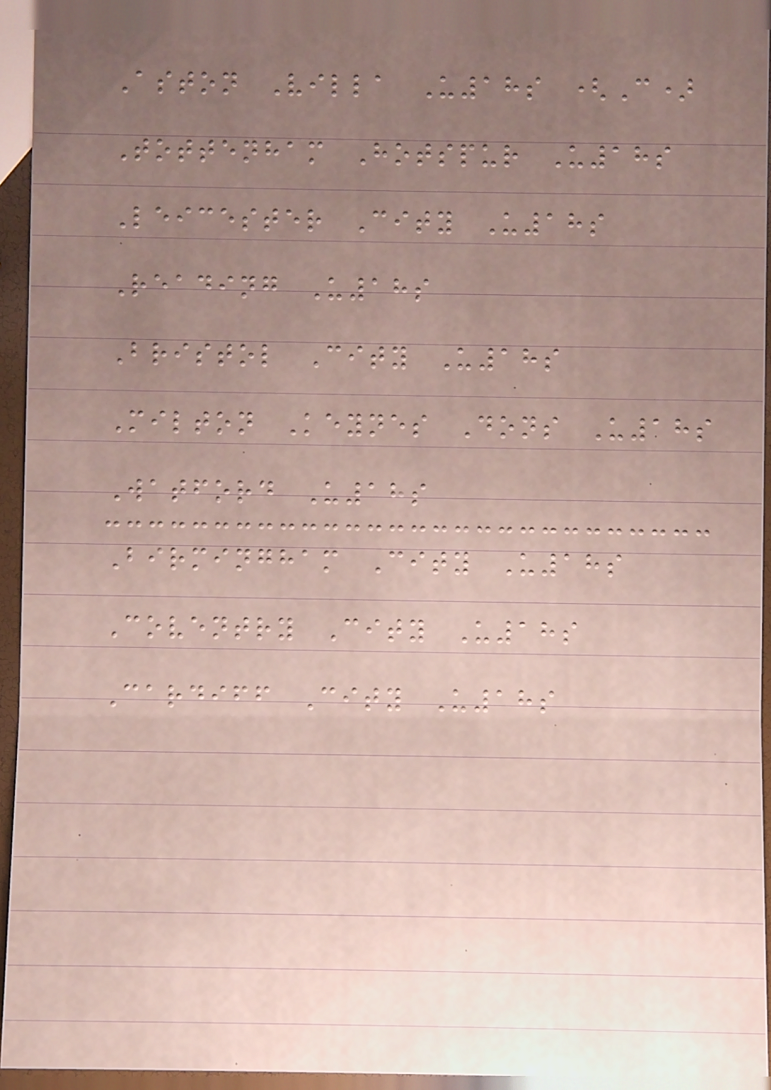Aston Villa U18s (C)
Tottenham Hotspur U18s
Leicester City U18s
Reading U18s
Bristol City U18s
Milton Keynes Dons U18s
Watford U18s
Birmingham City U18s
Coventry City U18s
Cardiff City U18s
